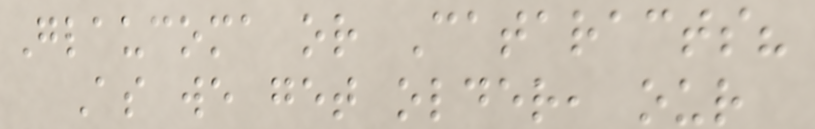Glaucoma or Cataracts?
As we get older, our
